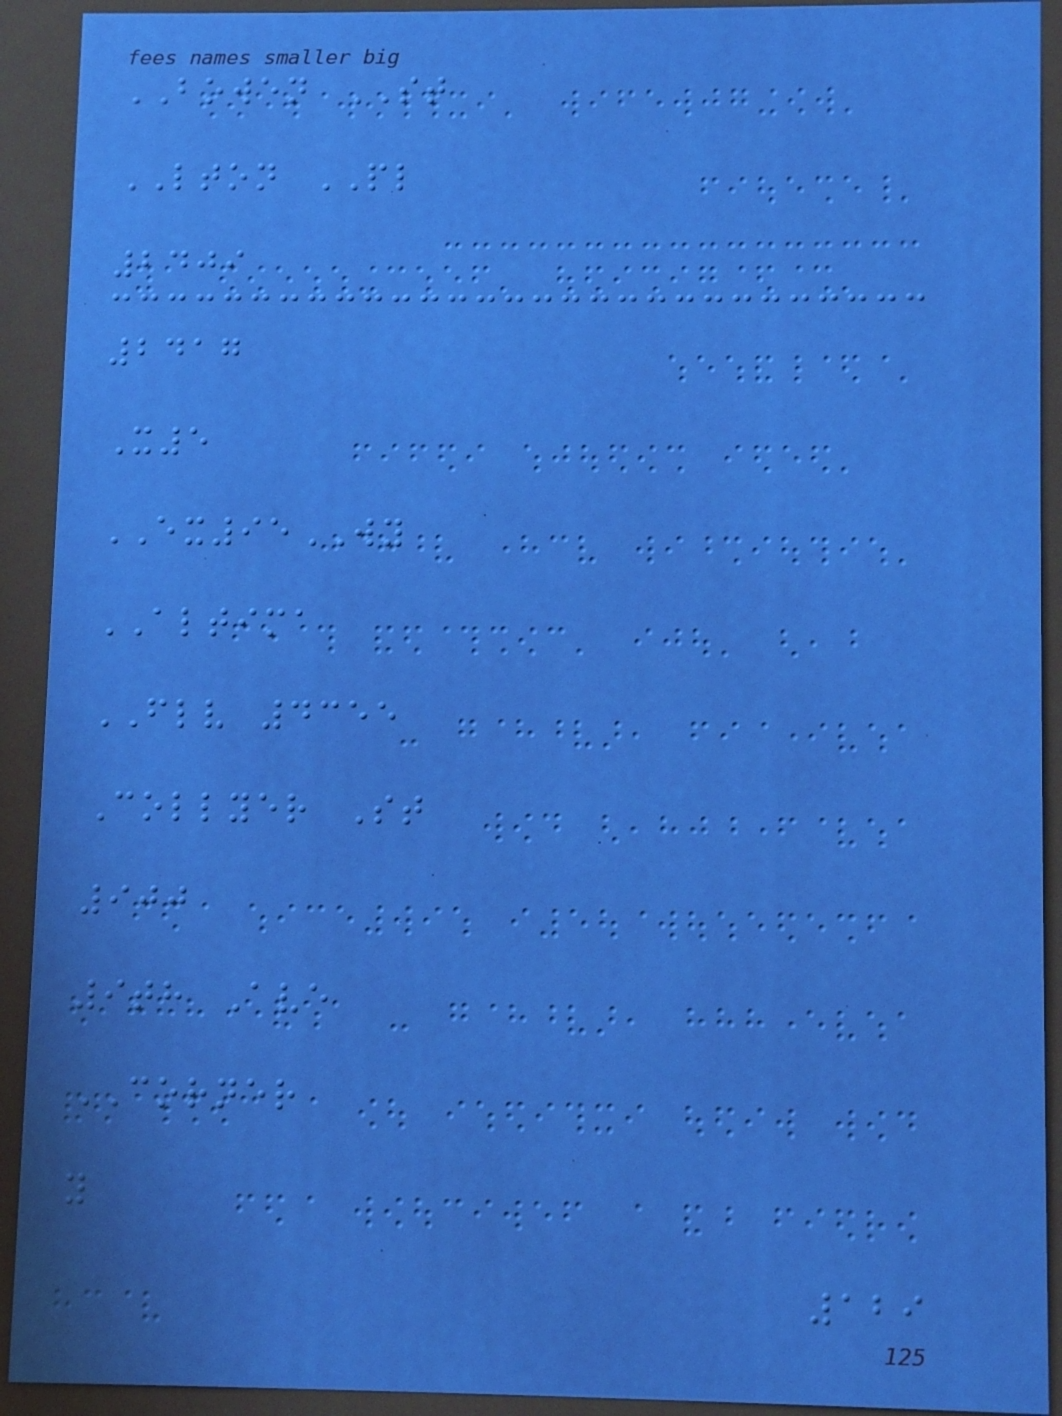BOWEN ST
LTON PL
2409
2417
X5
EX95WY
ALTIMA
FLV 4355
Collyer St
900
9th Ave
CORNER
y
129
